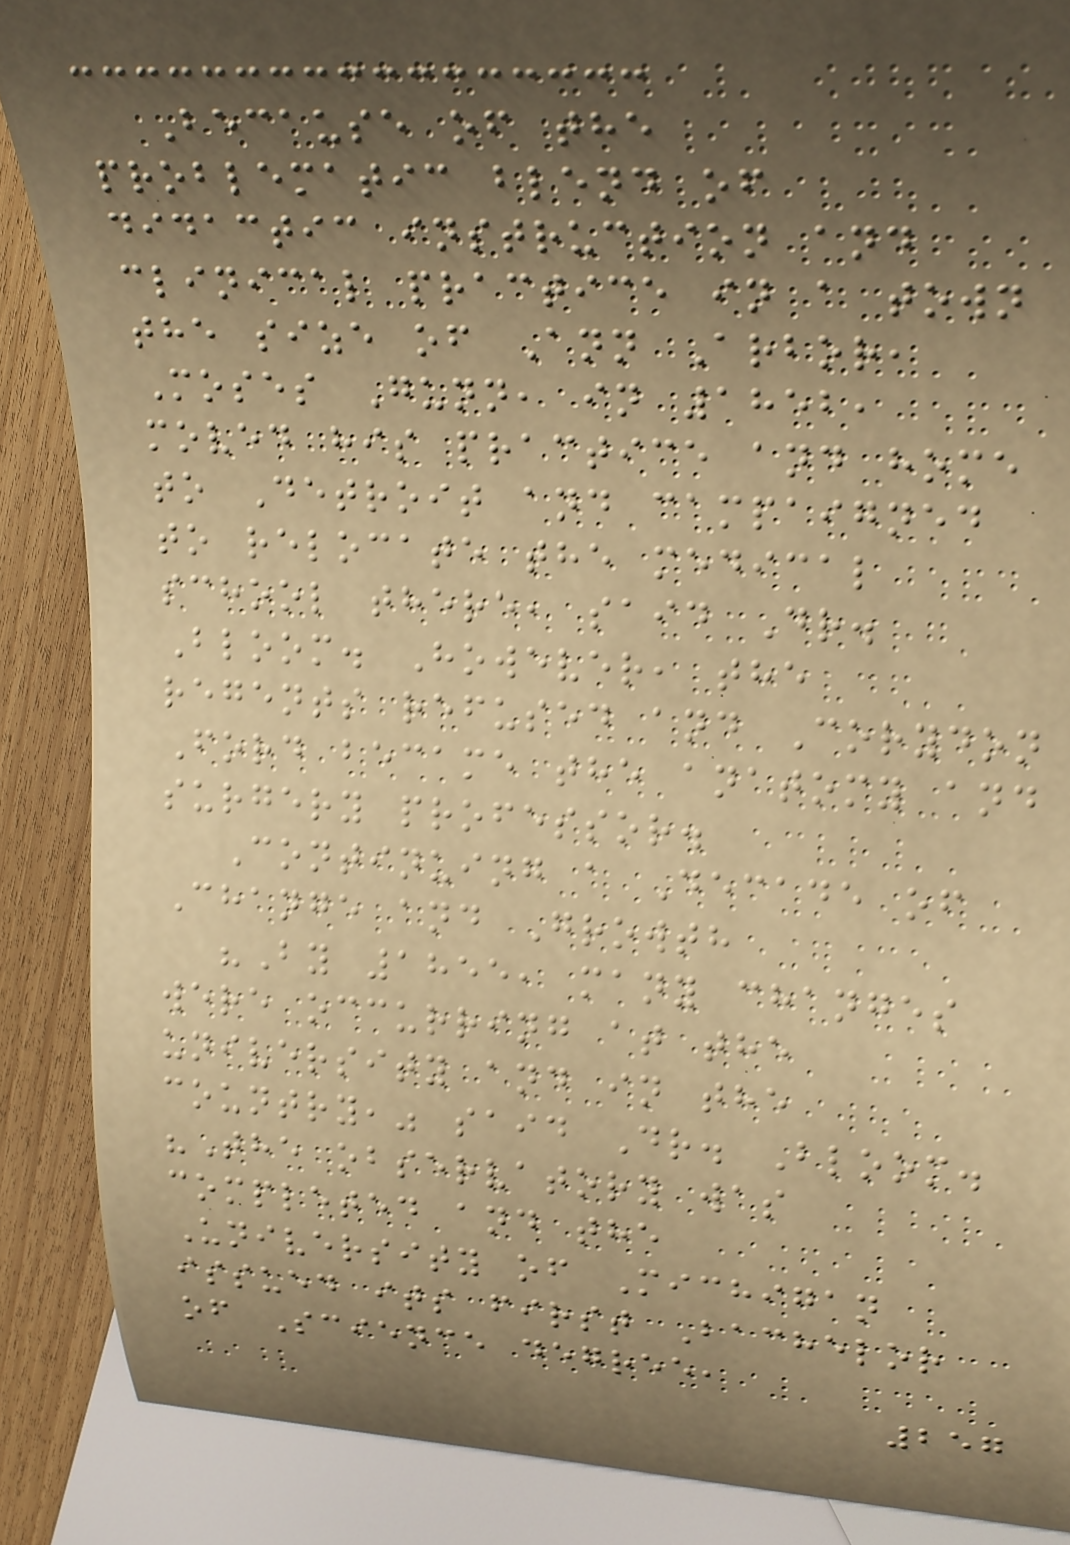Because of the
problematic blend of
didactic instruction and
clinical practice in a town
the size of Ann Arbor,
Moses Gunn, in 1852,
moved his practice and home
to Detroit and campaigned
to relocate the medical
school there, said Dr.
Bloom. However, the
regents refused and Corydon
Ford became the anatomy and
surgery professor.
Continuing a Decade of
Change and Growth
"By 1855, many changes
were occurring at the
university and in the
country," said Dr. Bloom.
"The observatory was
completed and the
University of Michigan
issued its first Bachelor
of Science degree,
257
